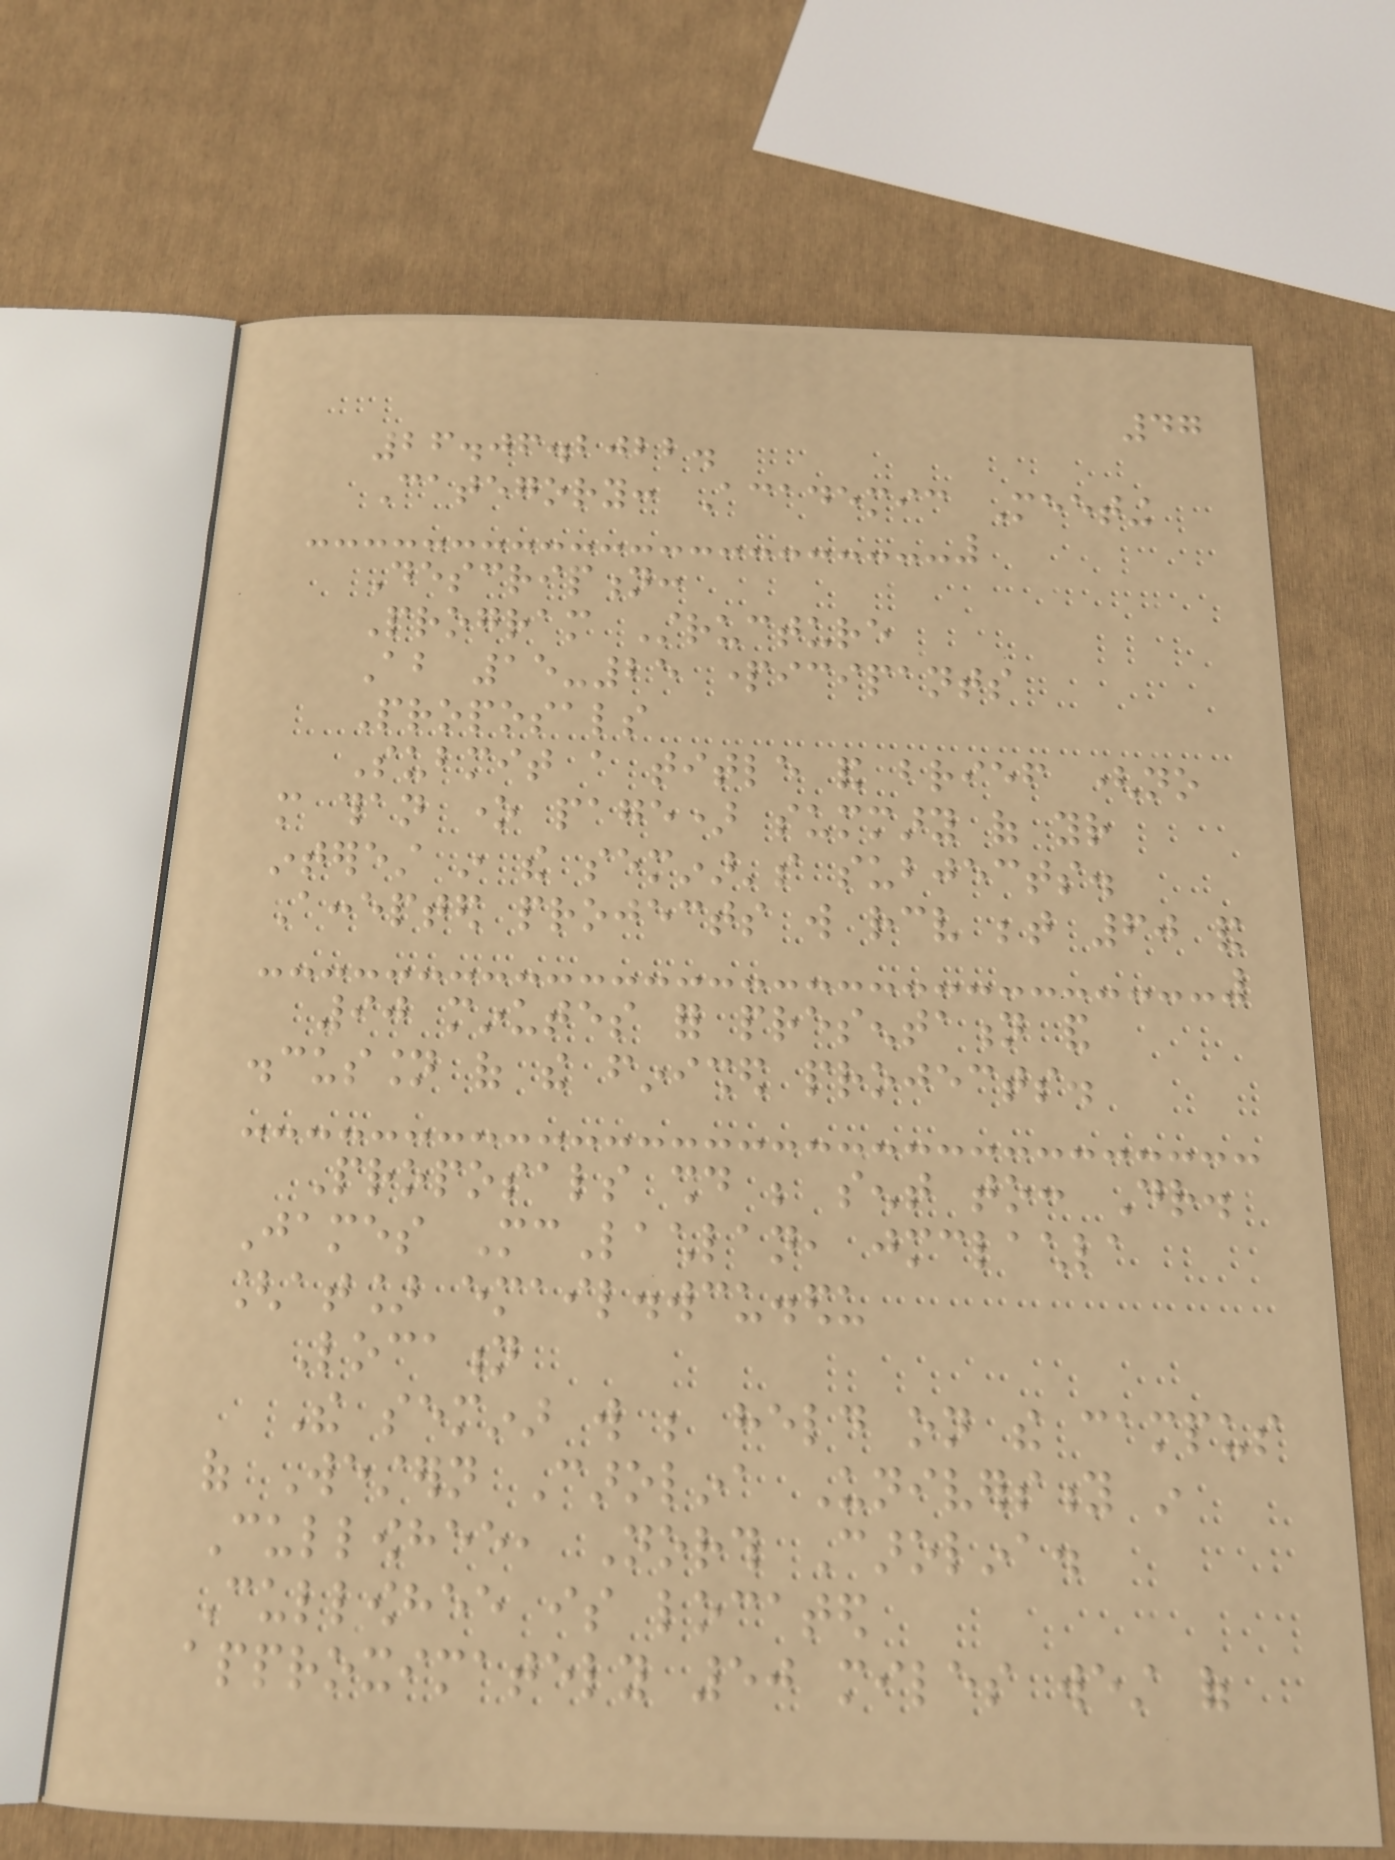47
26.06.2022.
Category: Academic Meeting
Description:
Program Structure
About 15-25 participants
Proposals
Submit a title and brief (no
more than one page) summary of your
interest in the seminar's subjects.
Accepted projects will receive between 60 and
90 minutes for presentation and
discussion of the finished projects.
Proposals should be sent to: Dr.
James McLachlan, jmclachla
[at] email.wcu.edu
Location
The seminar will be held on the campus
of Western Carolina University in
Cullowhee, North Carolina.
Cullowhee is located
approximately 50 miles west of
